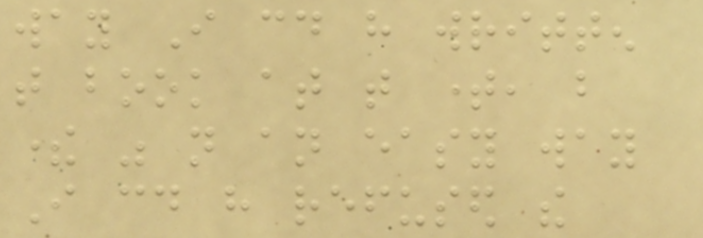way I could have written
that book at that time, but
there was not an easy way
I could have refused the
